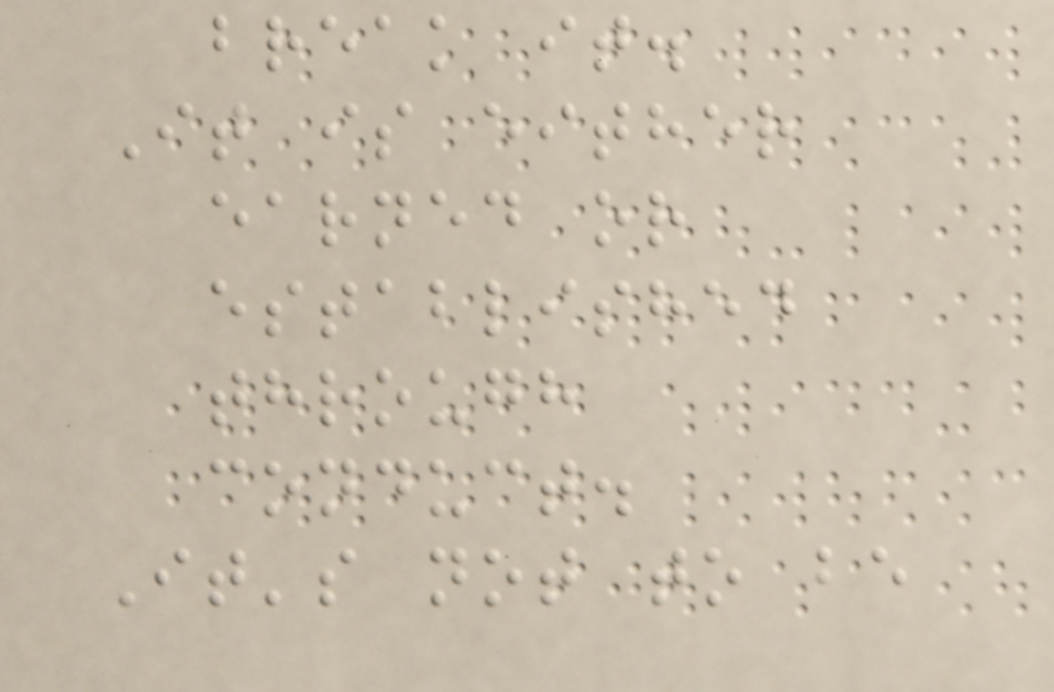break it.
It is either
earned or
established
through
conduct.
It's not to be
